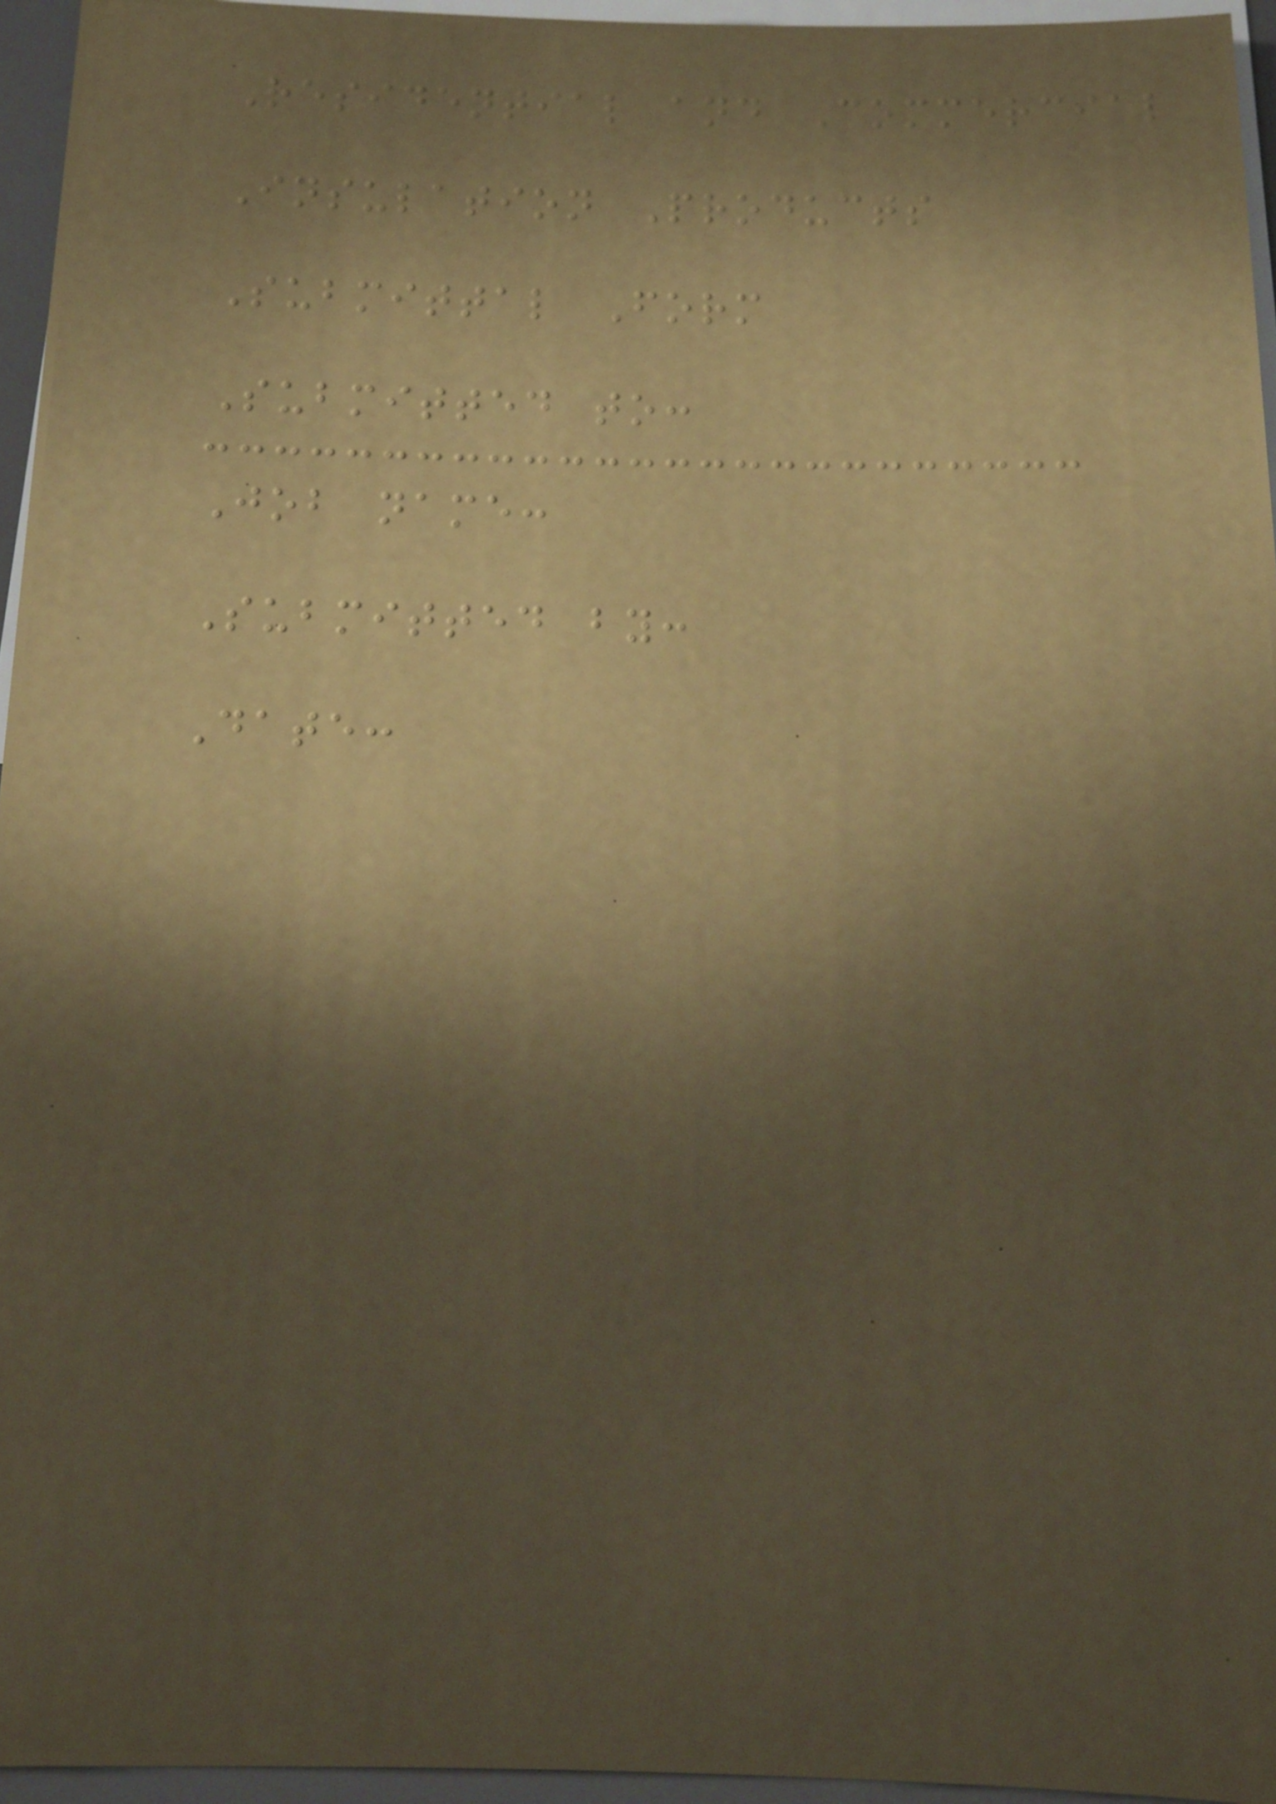Residential and Commercial
Insulation Products
Submittal Form
Submitted to:
Job name:
Submitted by:
Date:
